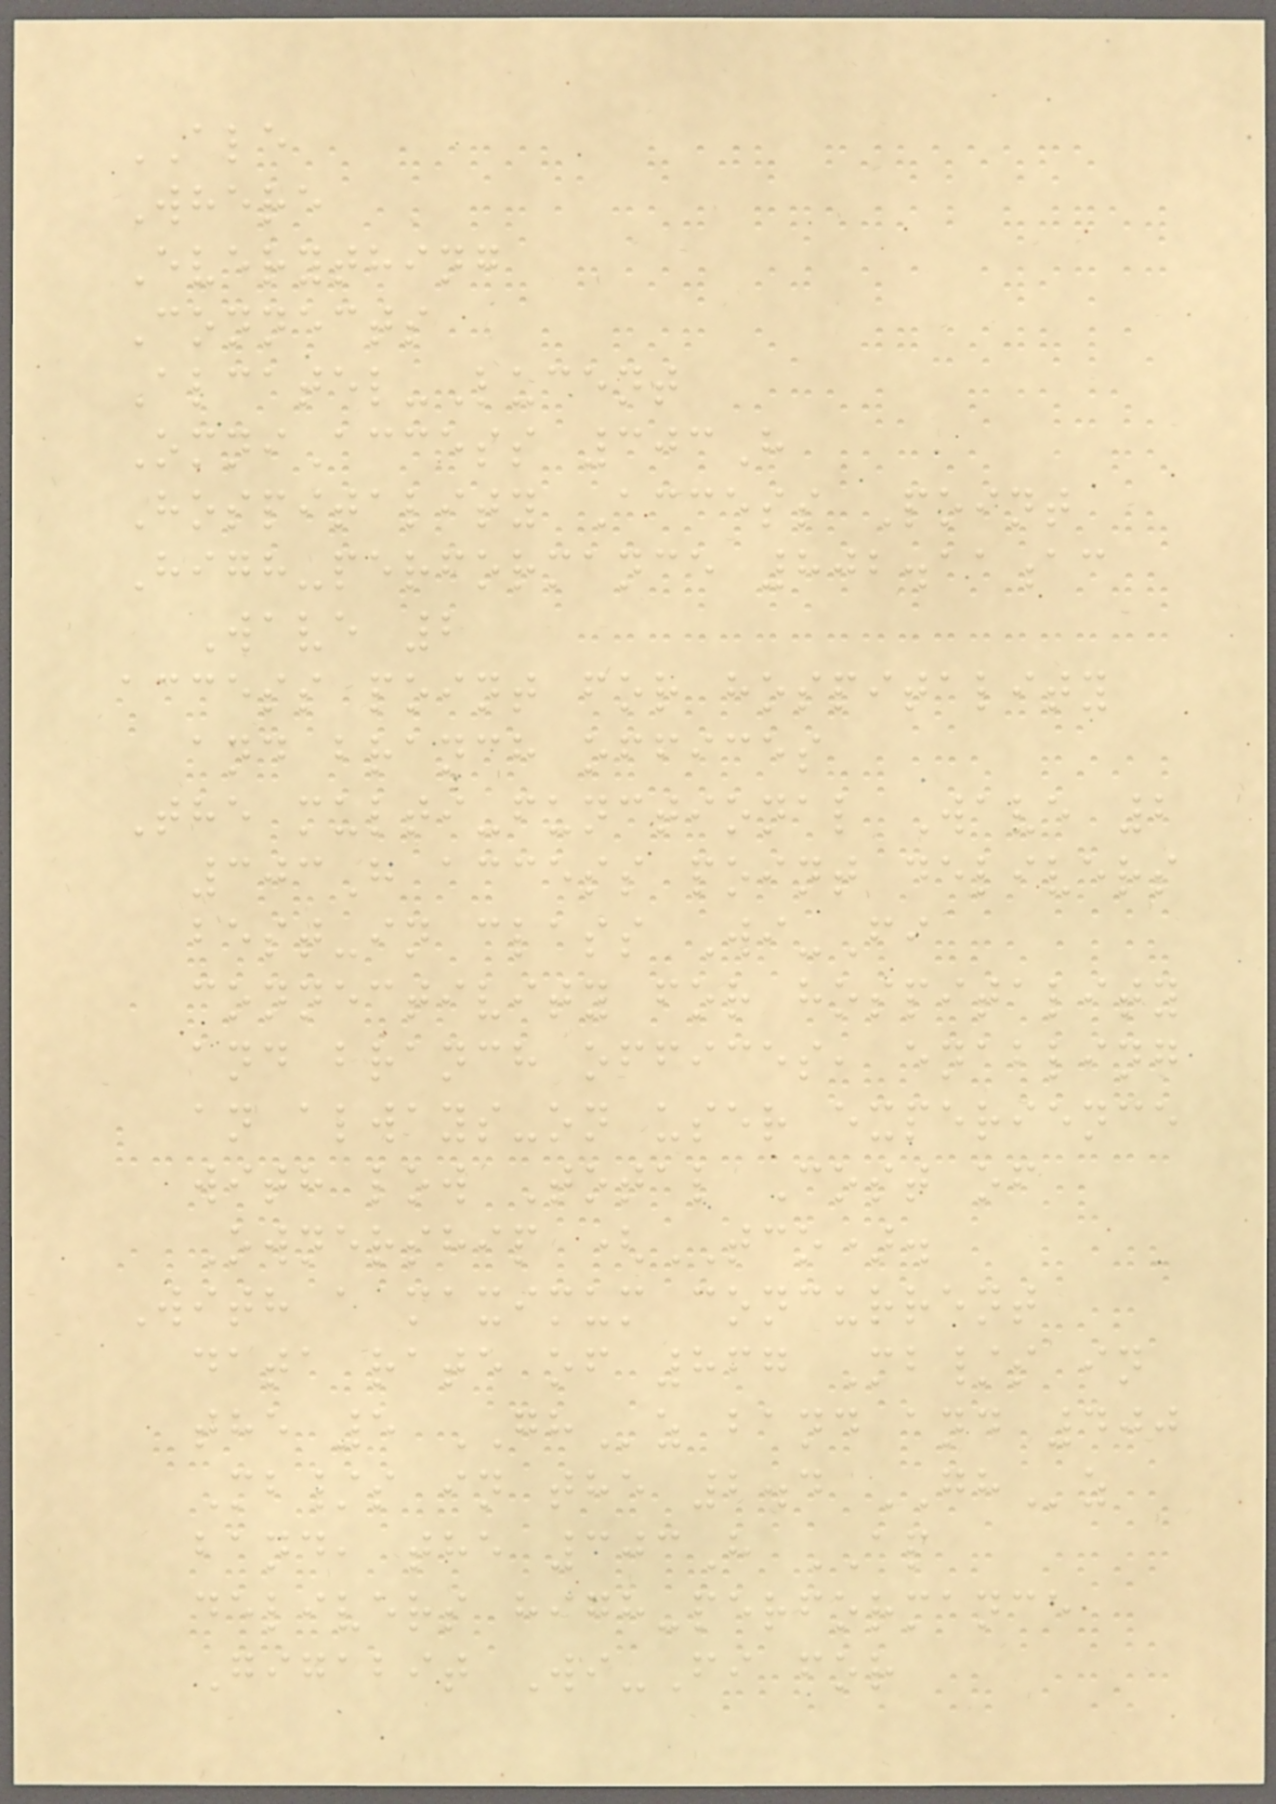ALE
Where
Everything
Connects
Alcatel-Lucent
OmniAccess 303H
Hospitality Access Point
High-performance 802.11ac
Wave 2
access point for hospitality
and branch offices
The multi-functional Wave 2
303H access point delivers
best-in class Wi-Fi
connectivity for hospitality
and branch offices, enabling
an always-on user experience
with low Total Cost of
Ownership (TCO).
With a maximum concurrent
data rate of 867 Mb/s in
the 5 GHz band and 400
Mb/s in the 2.4 GHz
band, the 303H AP
delivers high-performance
Gigabit Wi-Fi for
